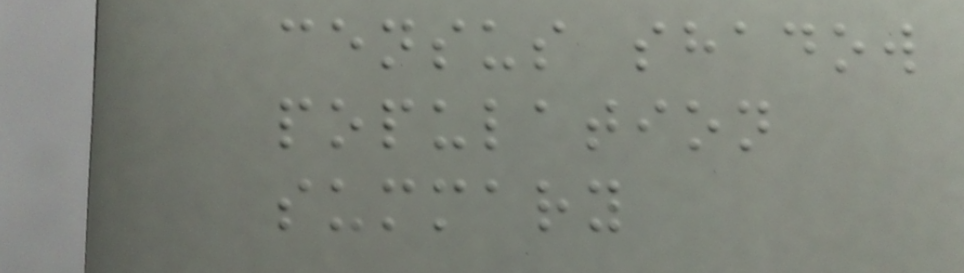census shadow
population
summary
